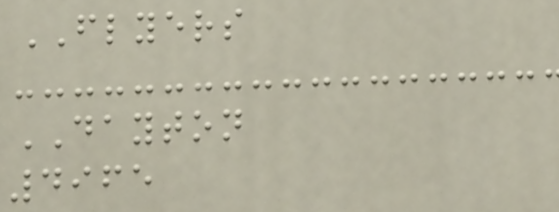FLYERS
DAYTON
4965
